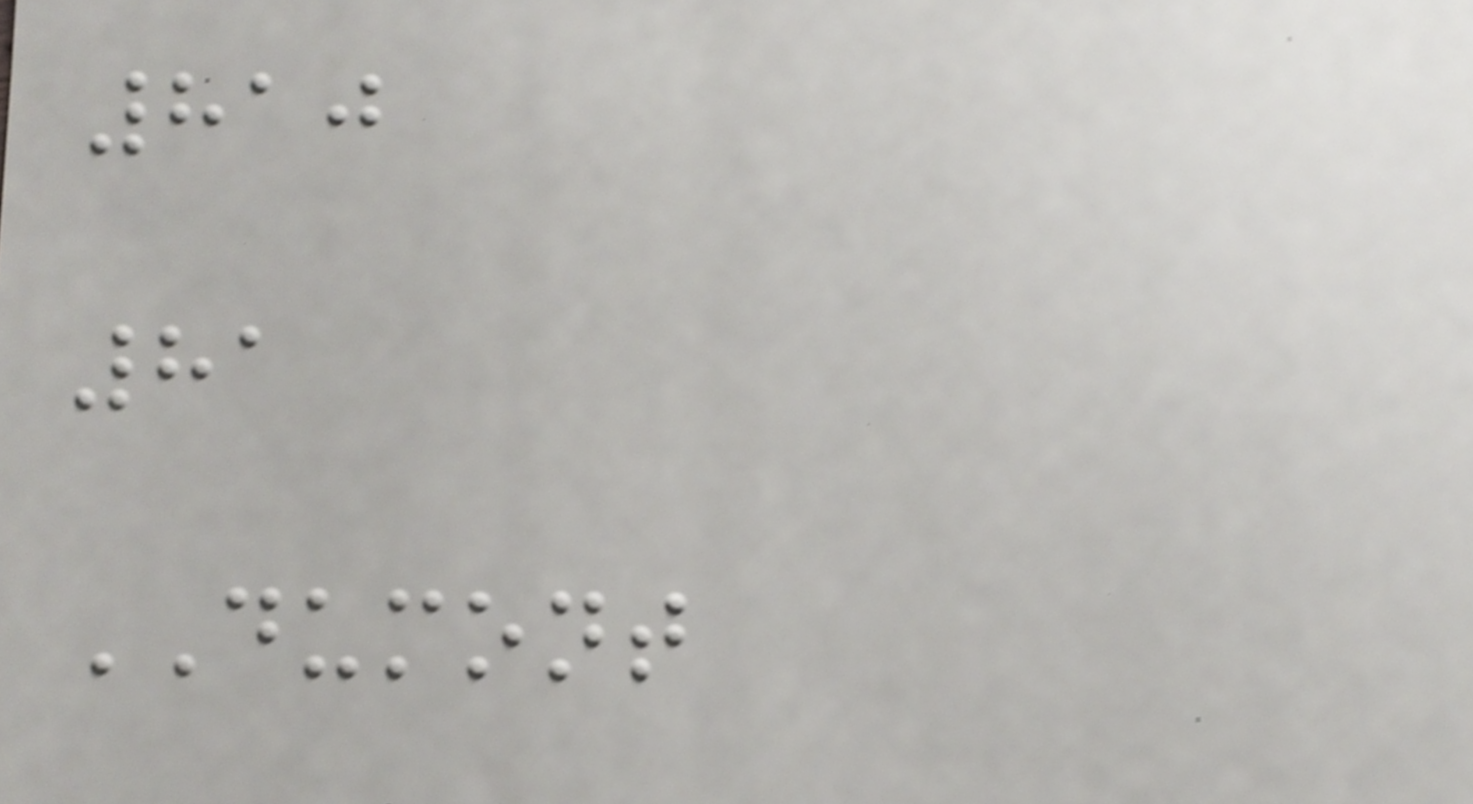810
81
DUMONT
